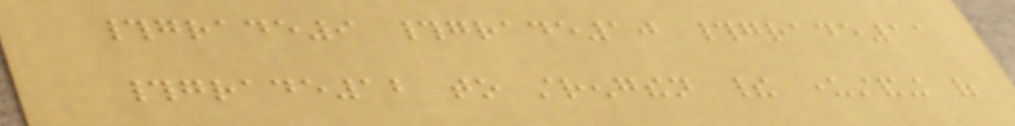#grade9 #grade10 #grade11
#grade12 to strengthen their understanding of
